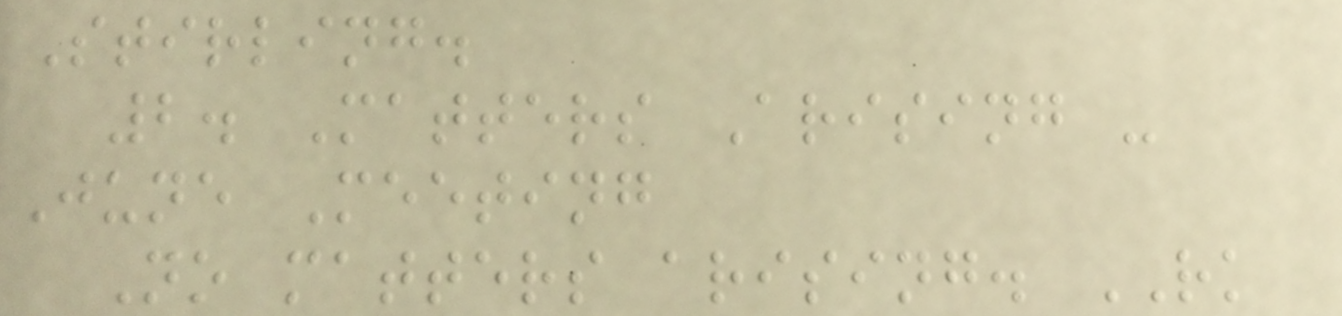Stirling.
2. Matters Arising -
June Meeting
No matters arising. RK
